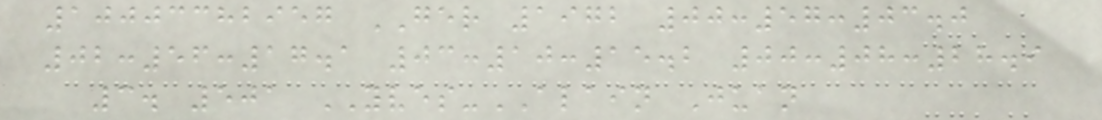10003382957 GER 1972 00:57:03.0
02:56:17.1 03:10:15.2 00:08:28.9
3. 501 YVES-ALAIN Juan
